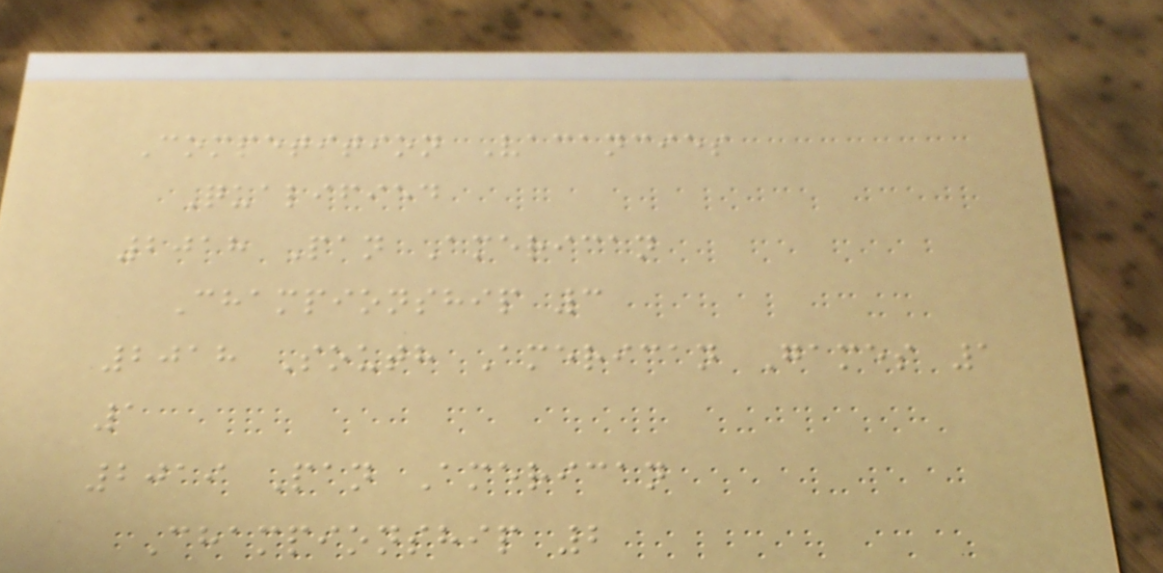Competition Vacancies
Qualified
2018 Pan American
Championship 3
2018 South American Games 1
1
2019 Pan American
Championship 2
